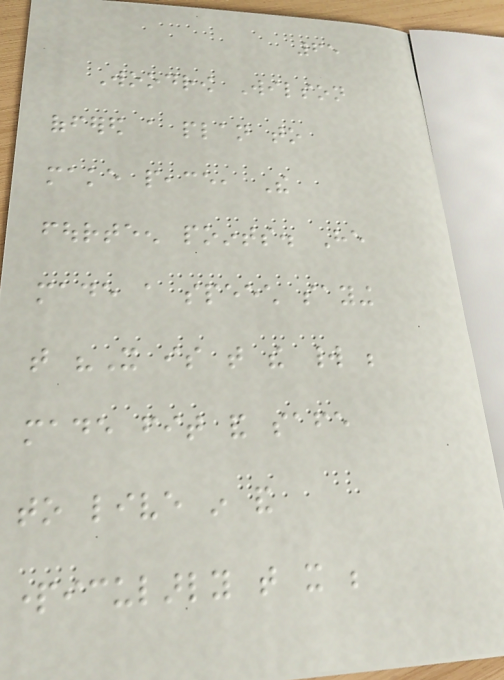65
Woodrow Wilson
offered a plan to
make peace, The
fourteen points. He
made a speech saying
that "It is that the world be
made fit and safe
to live in and
particularly that it be
